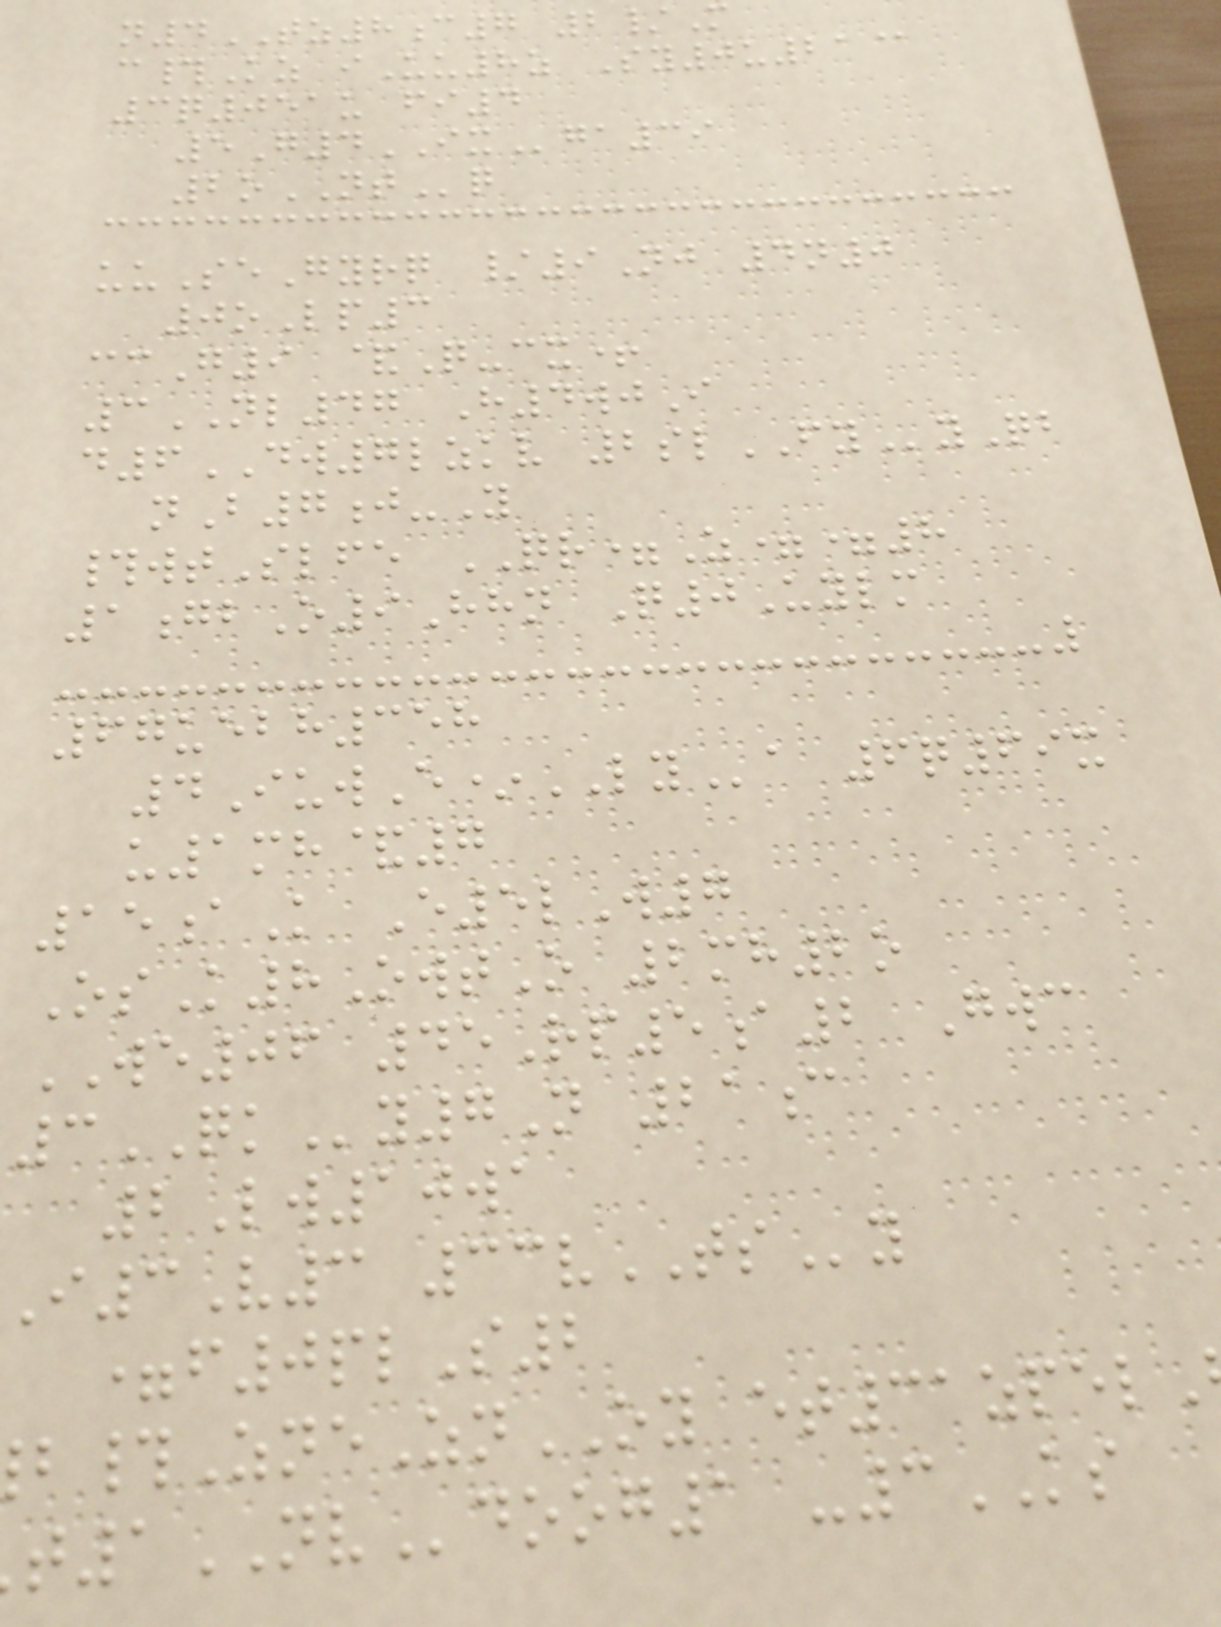n4TZ8c7 2/M
c#Kz iUu8z Sy0u21@
3q051u fi4
5G4IXga39
2oNTq
uuSeGyrq /9Nj 4n0
0oLp3
ccG9 &Q-cx+
3NL47 H4wjI
d6DW7lzkv 2slFYyQb
nB7j-Y
#wtSlfe QR=Z==8
1gbO9Hhn Q0Uylm
67uebh358
4IuwE*LYa 6q69x
u1mh&7
15aK E5lW7
OsK8OwtO 2mh2o
WE06 45Rp5a2 Gwc
3QKy7N 21c
2Lw10wa
3V3 33vTSy
=f0plS2
#ZneZnOY et31zpel
1NVdoog1 -3KS
